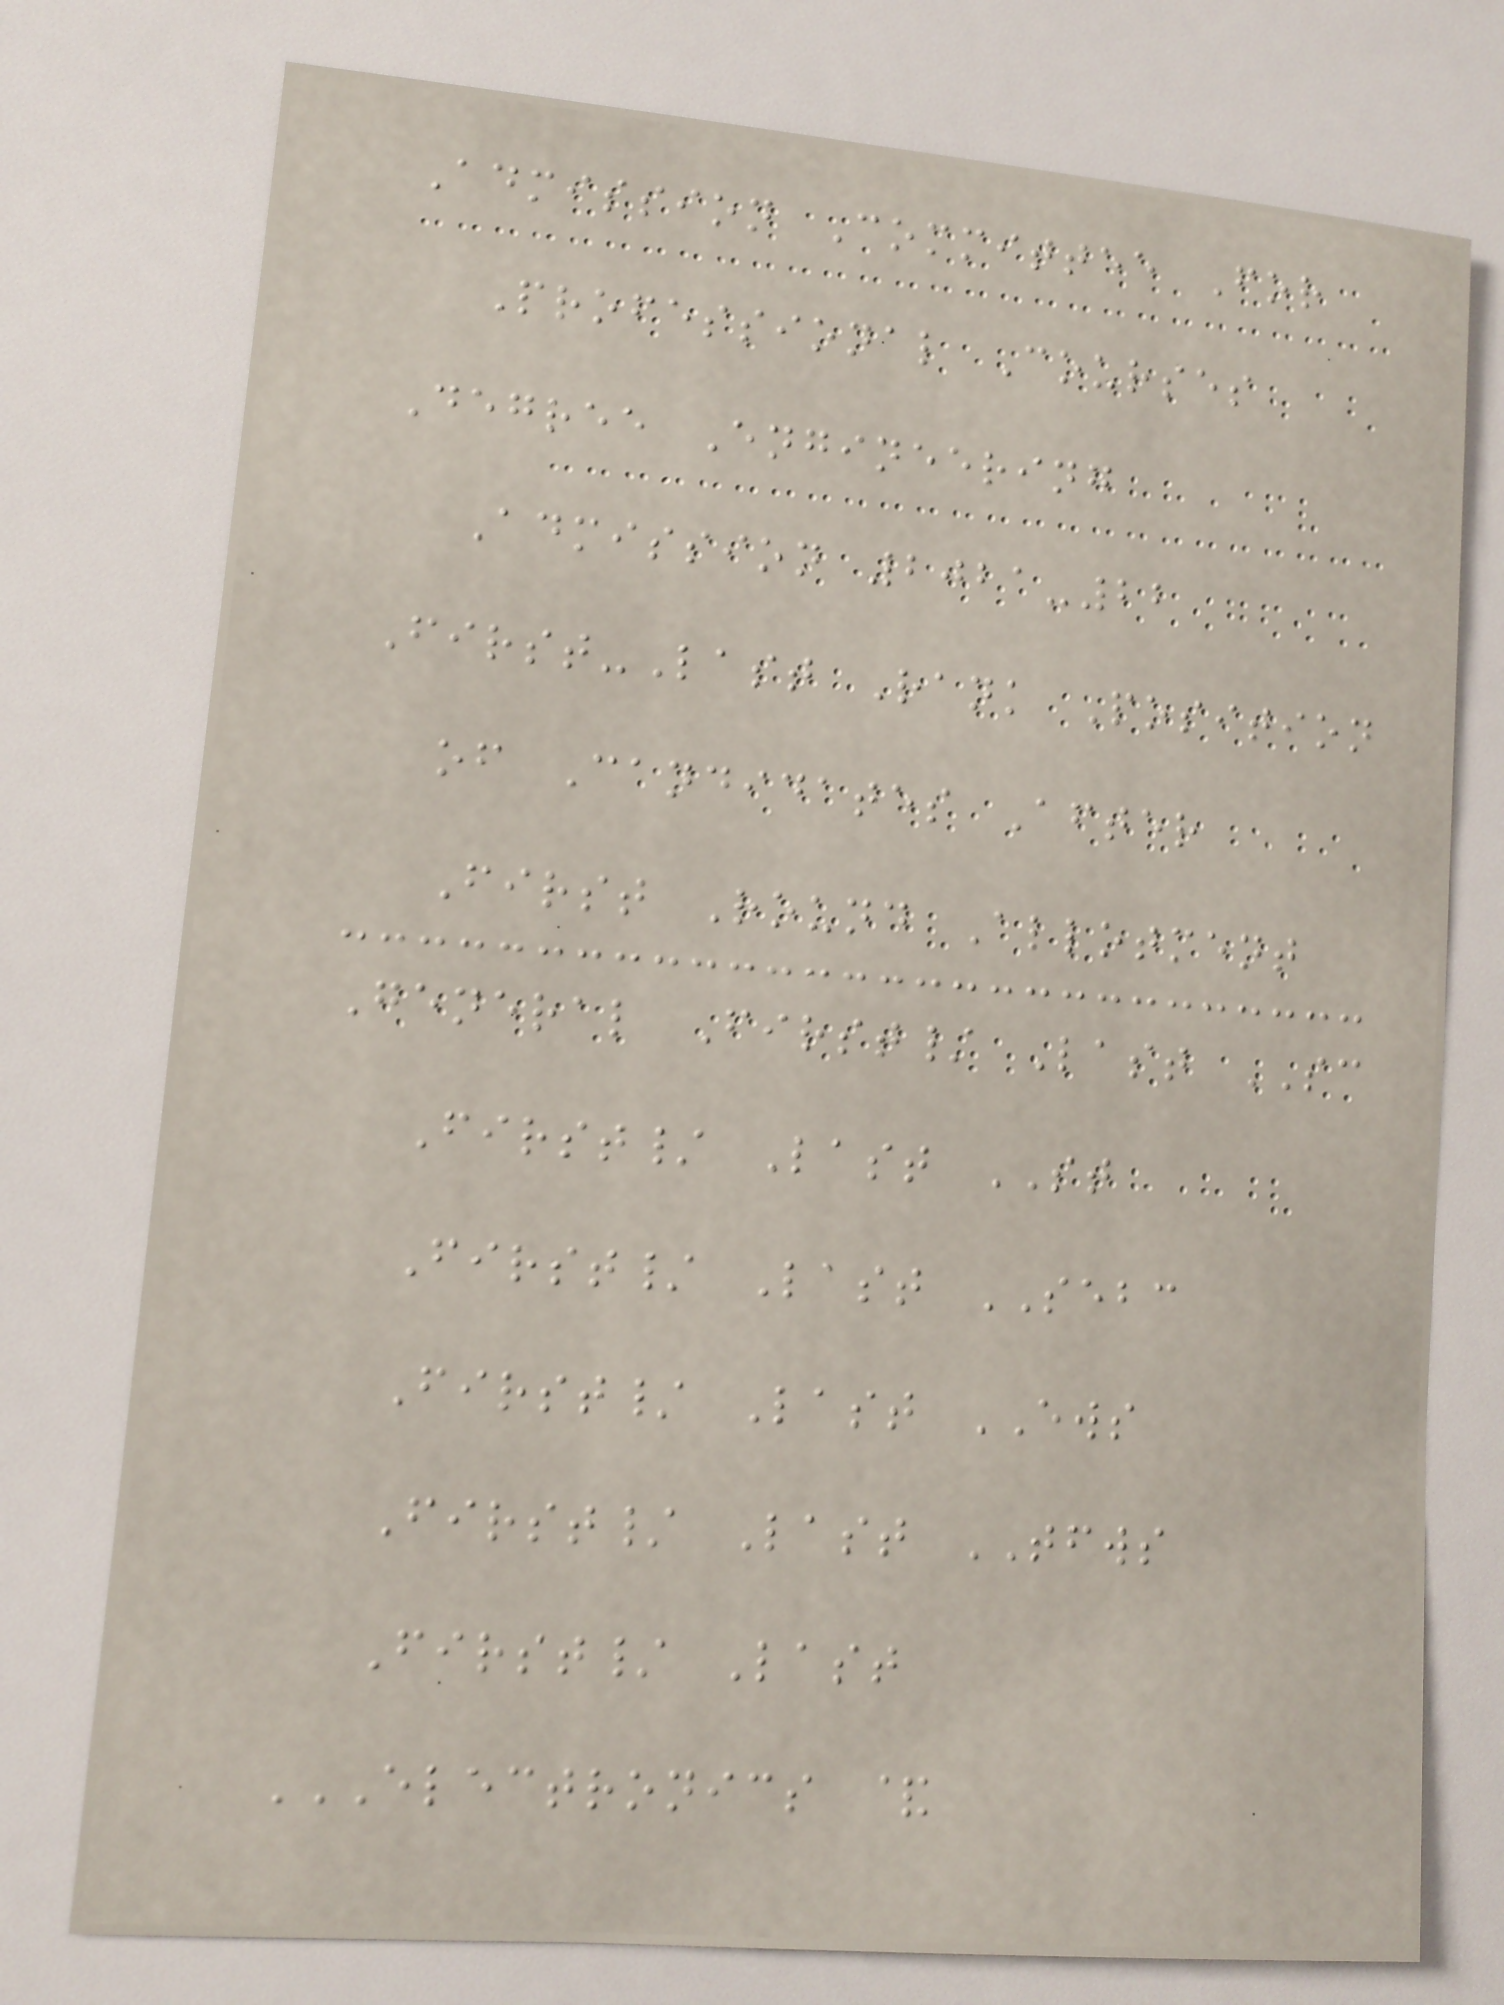Admission Committee For
Professional Courses
Degree Engineering
Admission 2021-22
First-Last Rank Position
of Candidates After
First Round Allotment
General First/ Last SC
First/ Last ST
First/ Last SEBC
First/ Last EWS
First/ Last TFWS
First/ Last
ELECTRONICS &
